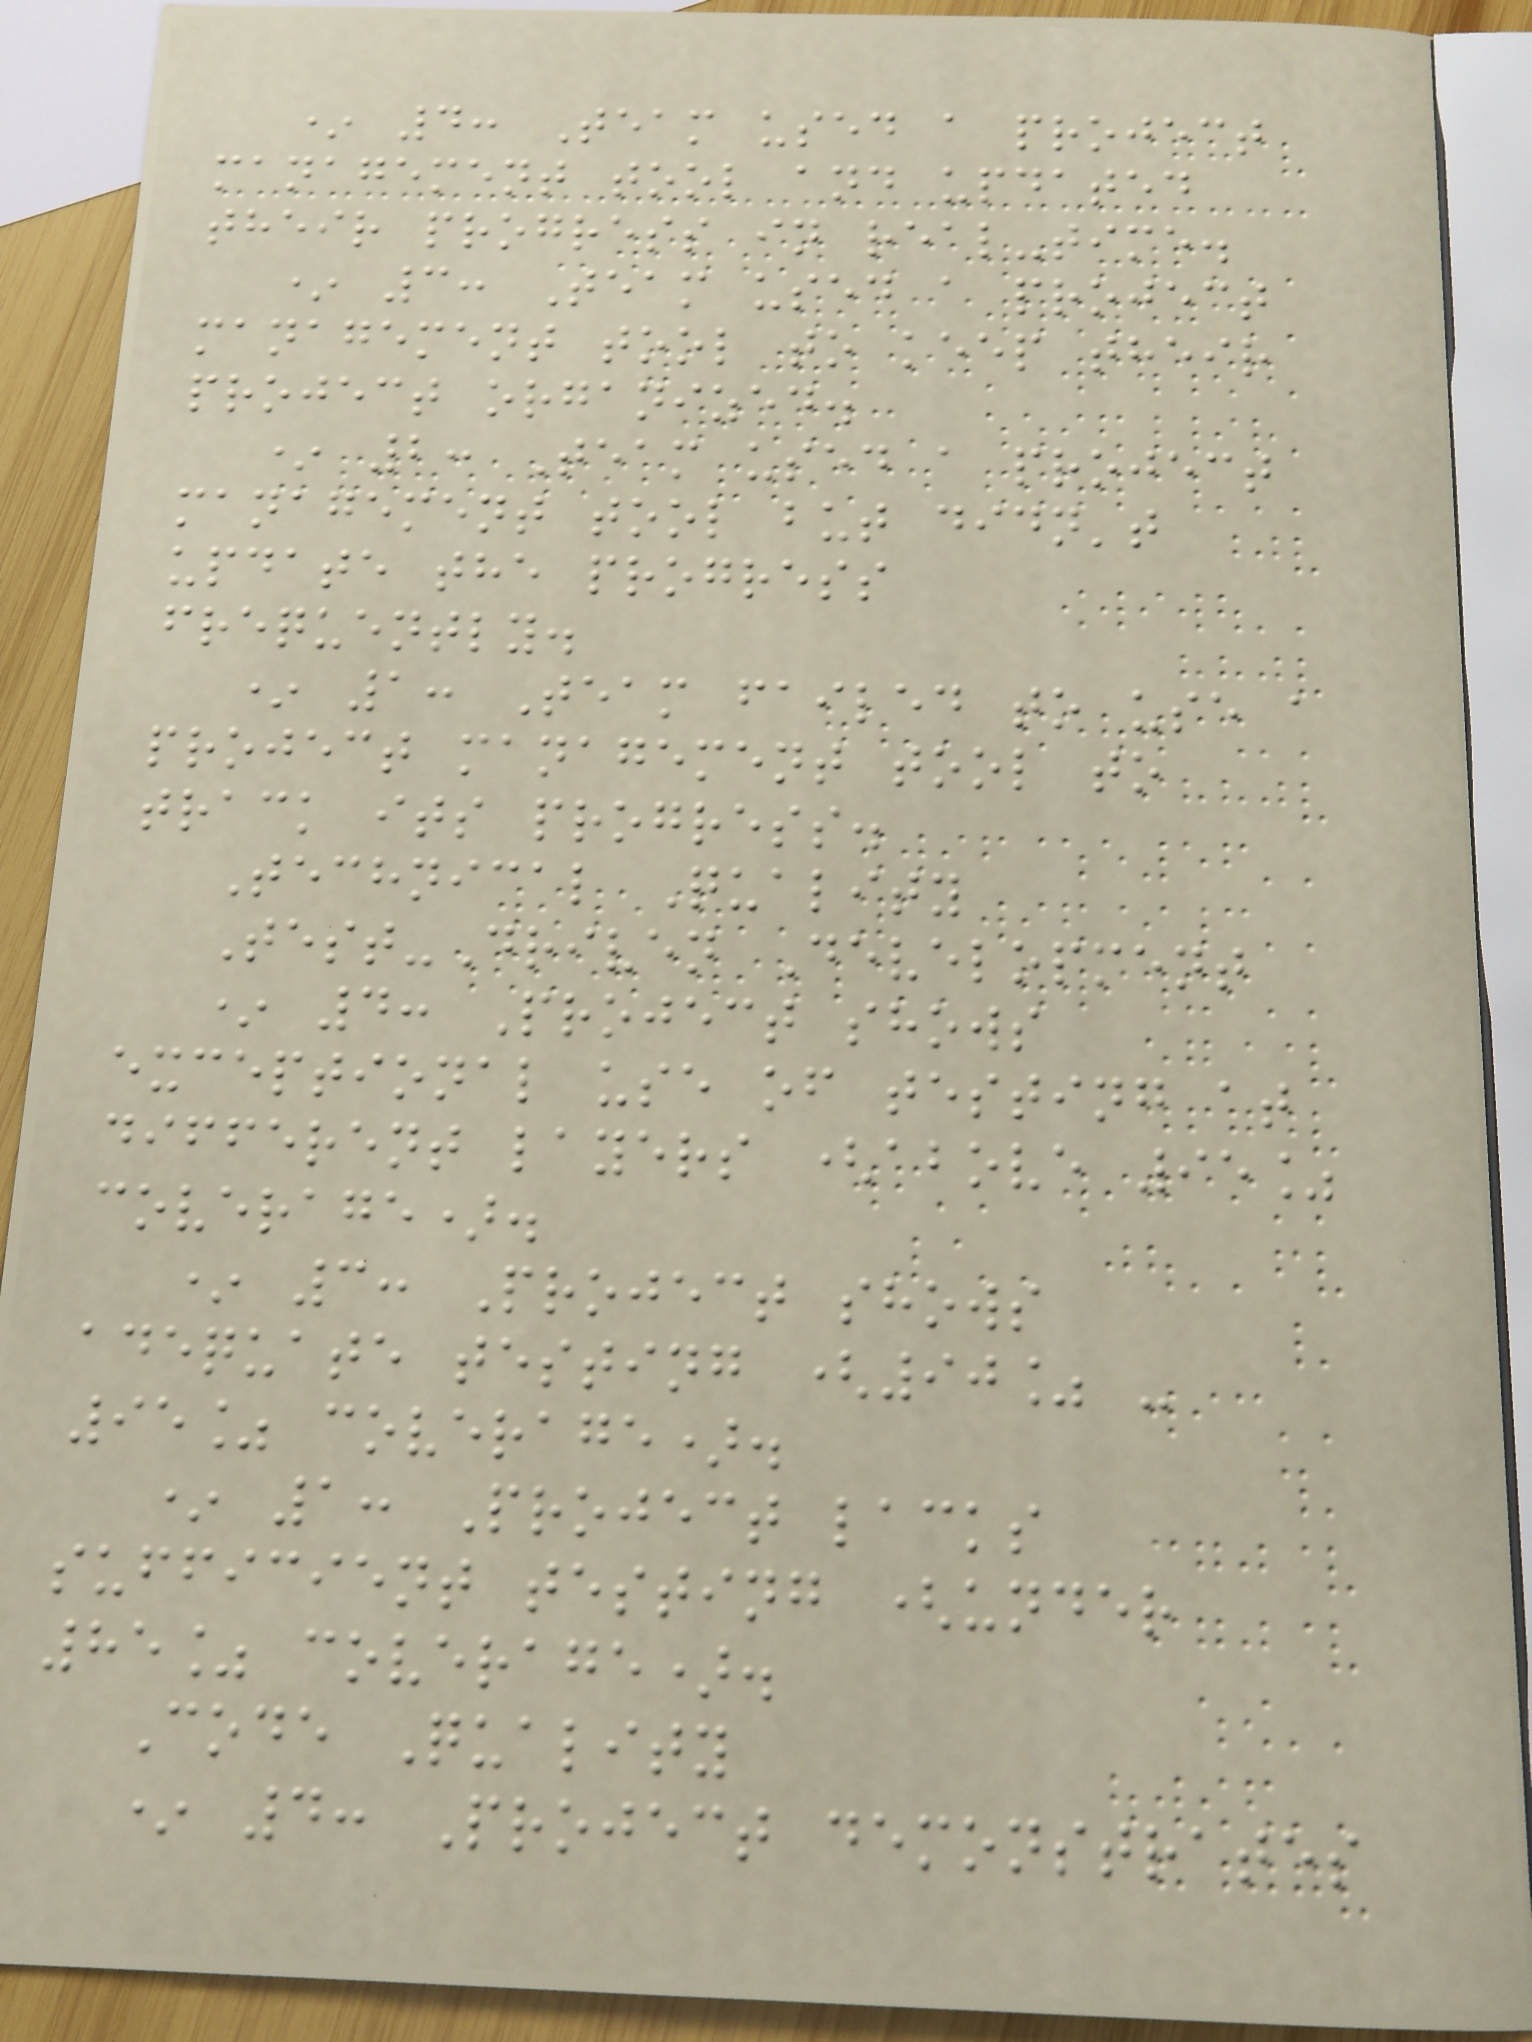* 4: Team used a project
management tool and updated
their progress in real-time.
* 3: Team used a project
management tool to keep their
project organized.
* 2: Team used a project
management tool but didn't
update the progress
frequently.
* 1: Team failed to use a
project management tool to
track its progress.
Technical Quality
Test-Driven Development
* 4: Project shows
exceptional use of testing at
different layers (above 95%
coverage).
* 3: Project shows
adequate testing (90% -
95% coverage).
* 1: Project lacks
sufficient testing (under
85% coverage).
Code Quality
* 4: Project demonstrates
